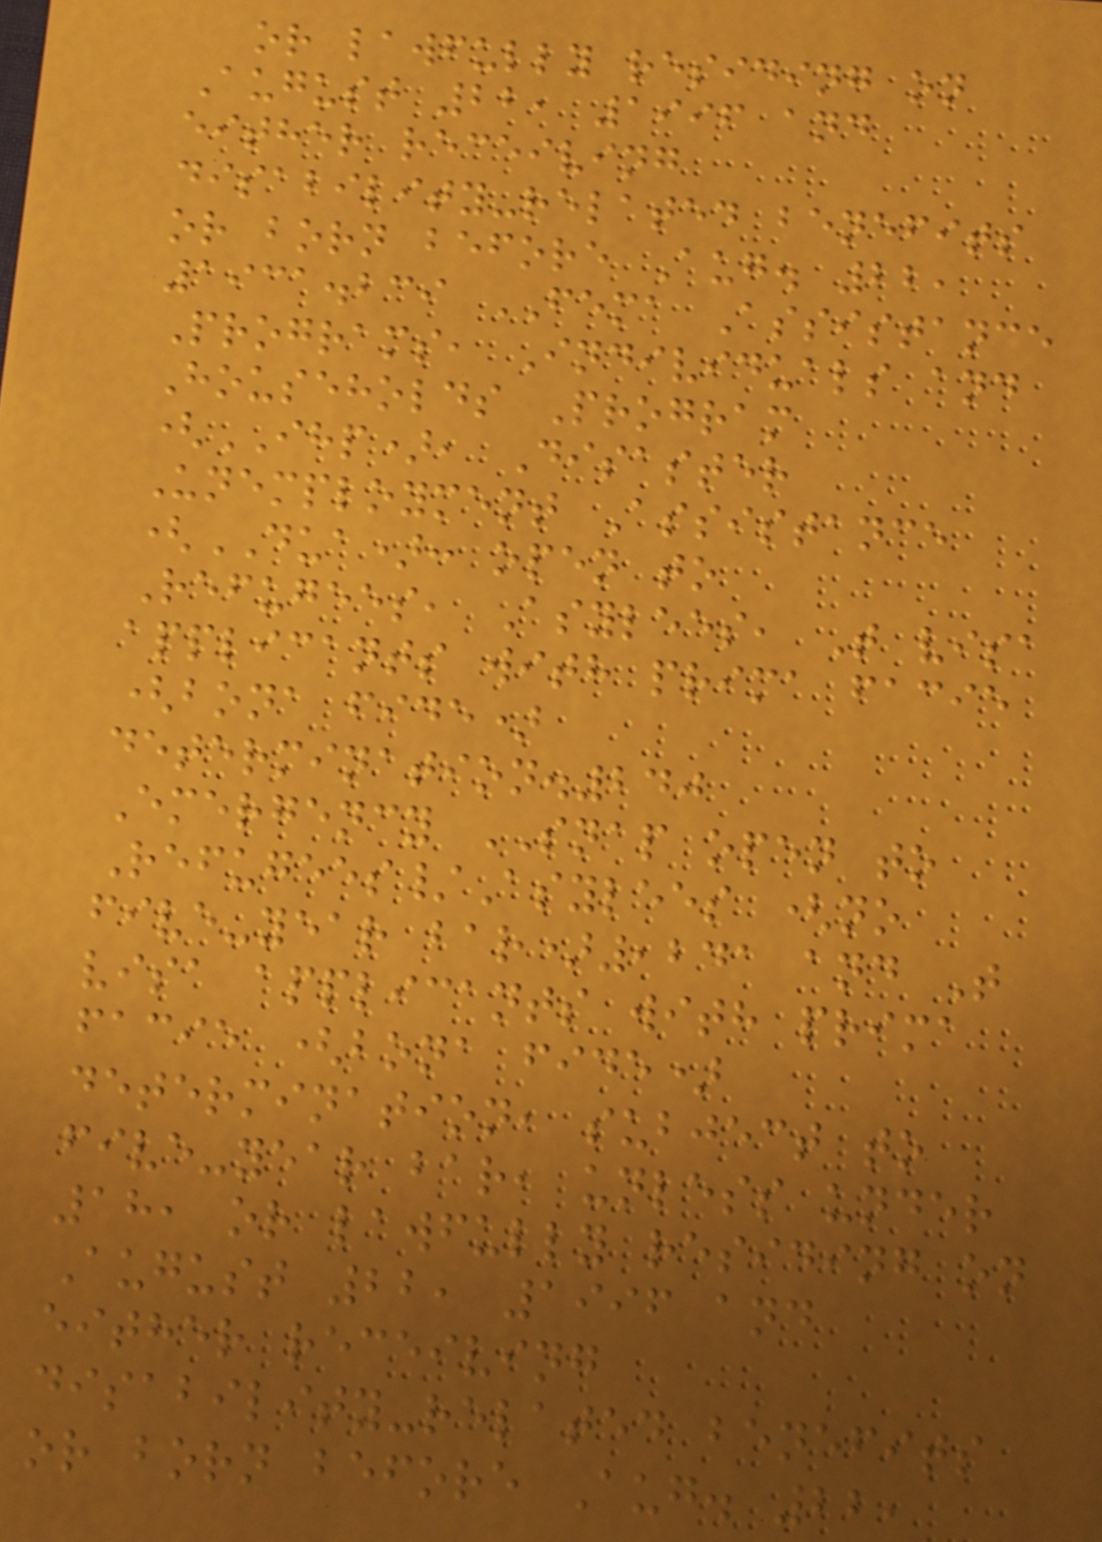or lawfully residing on
August 22, 1996 and
either receiving
disability-related benefits
or born before Aug. 22,
1931.239 FEMA Assistance
Programs, Individuals and
Households Program
(IHP), Disaster
Unemployment Assistance
(DUA): open to
Refugees, Asylees, T visa
applicants with prima facie
(bona fide)
determination.240
Emergency SNAP open to
Refugees/Asylees (no
five-year bar),241 and T
visa applicants with prima
facie (bona fide)
determination, subject to
five-year bar, unless under
18, or lawfully residing on
August 22, 1996 and
either receiving
disability-related benefits
or born before Aug. 22,
